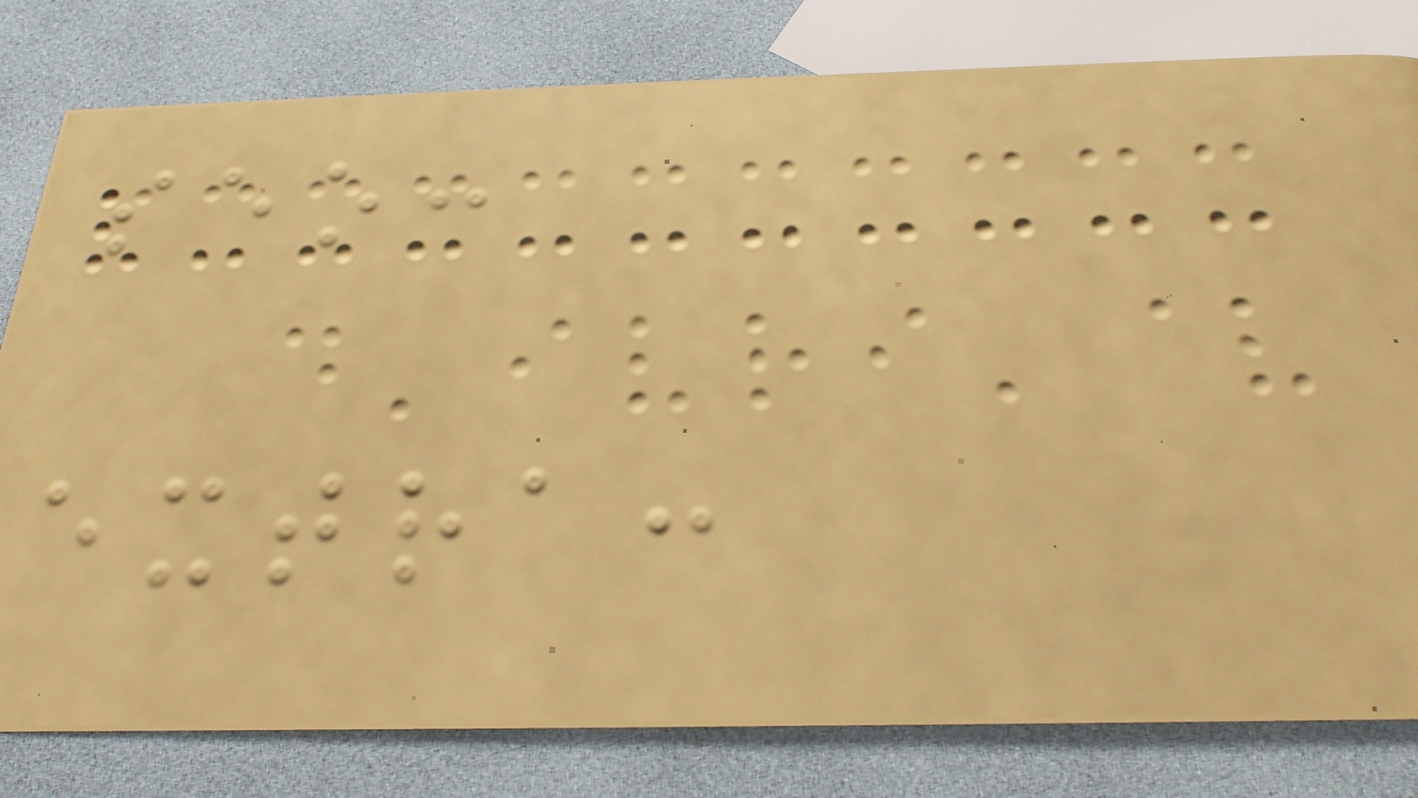seo:
extra:
